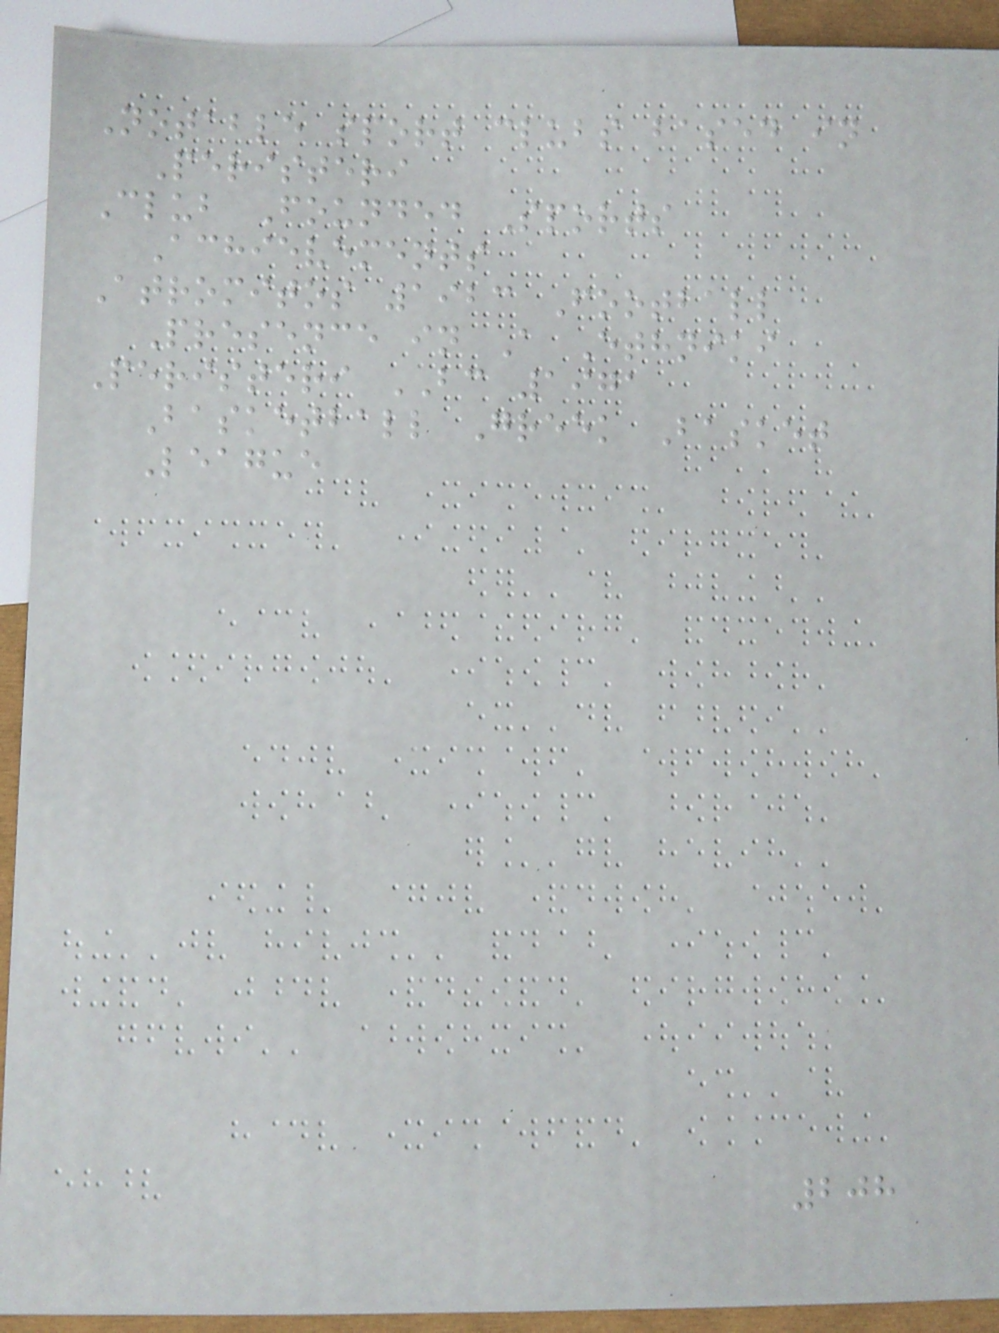Notable sport clubs based in
Peristeri
Club Founded Sports
Achievements
Atromitos 1923 Football
Presence in A Ethniki
Peristeri BC 1971
Basketball Greek Basket
League
208
